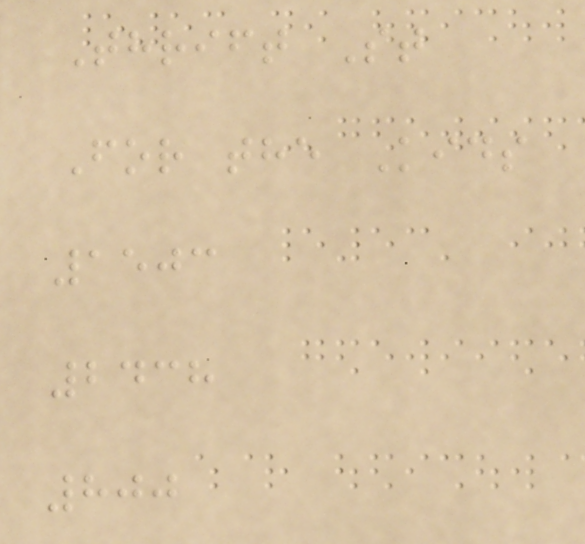Thrift St
For the Kids
1503
2438
800
